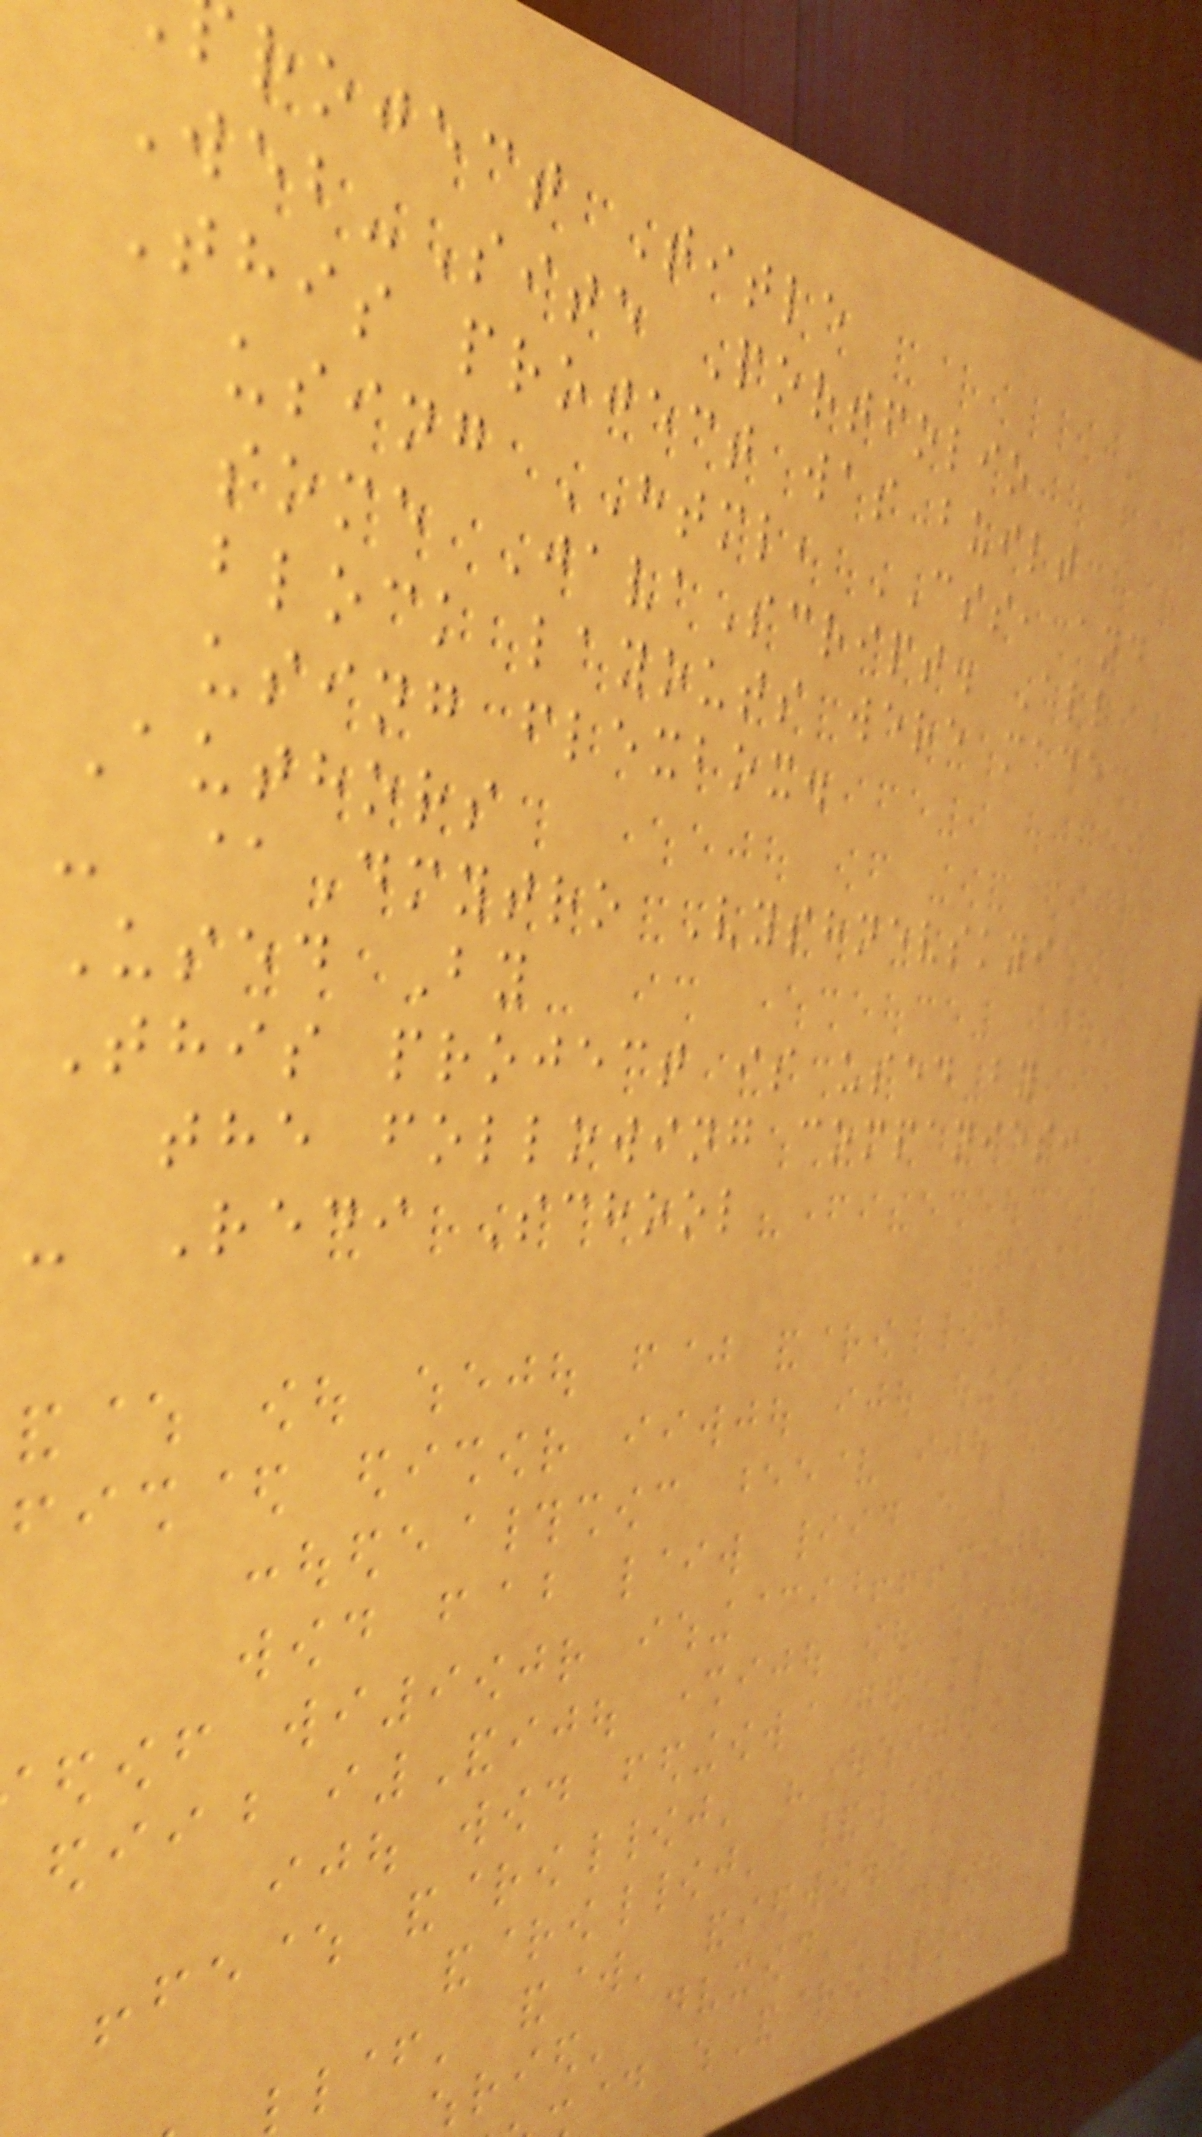roject Title
Web-Site Portfolio
This project was built
using HTML, CSS, and
some JavaScript. All
block layouts were made
using flexbox.
Authors
- @Dmytro Vyshnevskyi
Used By
This project is used by
the following companies:
- Redi School
